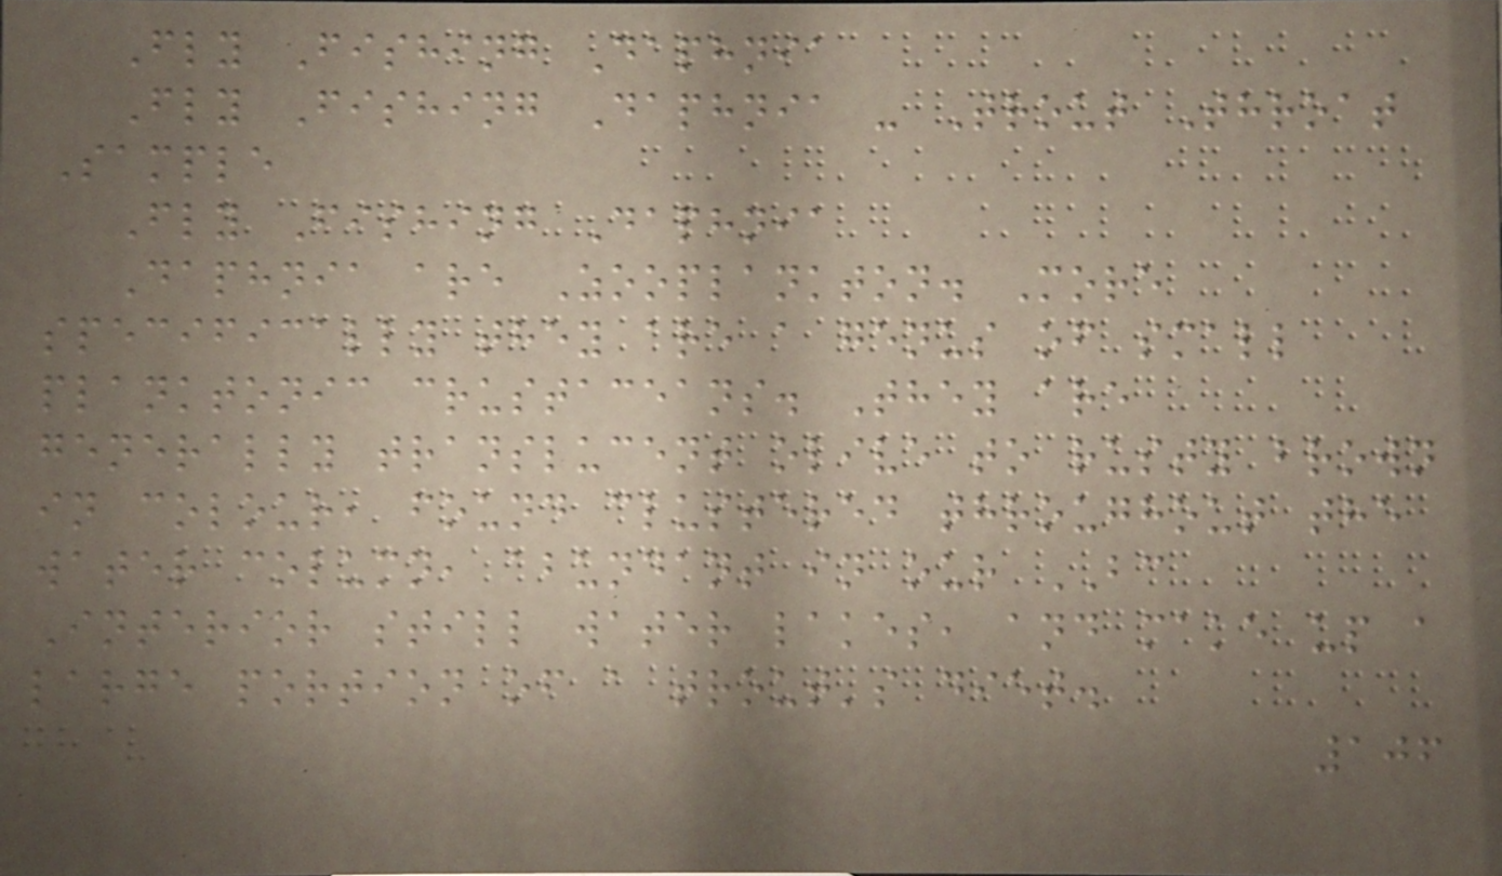Fly Fishing Daphnia
Fly Fishing Daphnia - Trout Throat
Sample
Fly Fishing Daphnia
Daphnia are Zooplankton. More
specifically they are a genus of small
planktonic crustaceans. They are
generally translucent olive to rusty brown
in colour, found clustered throughout the
water column, abundant in our BC
Interior still water lakes, and make up a
large portion of a trout's diet.
106
